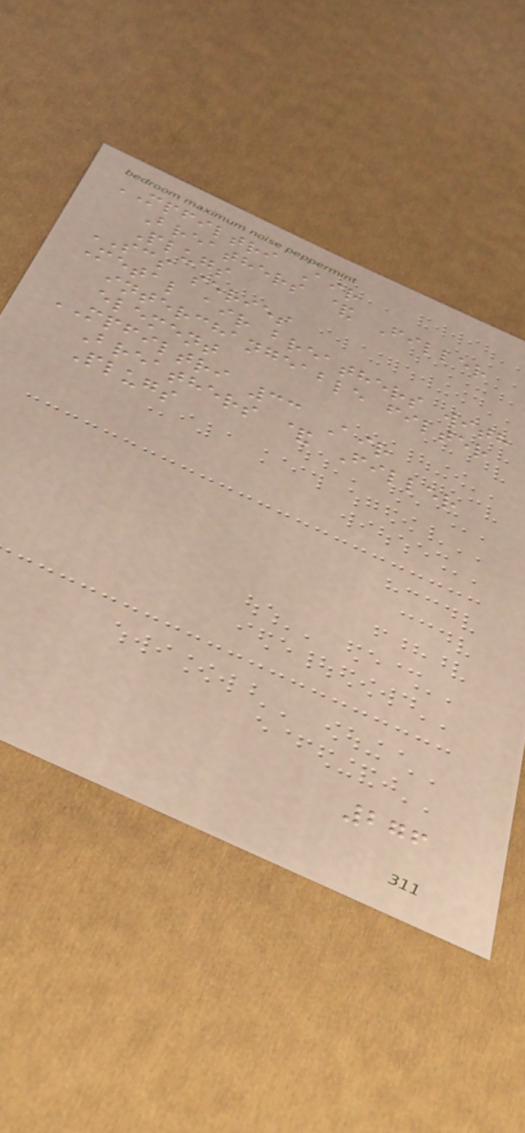MPFILTRI Air
Breathers & Filler
Plugs
SCS series
Metal air breathers with
interchangeable filter
element
MPFILTRI 33 Air
Breathers & Filler
Plugs
276
